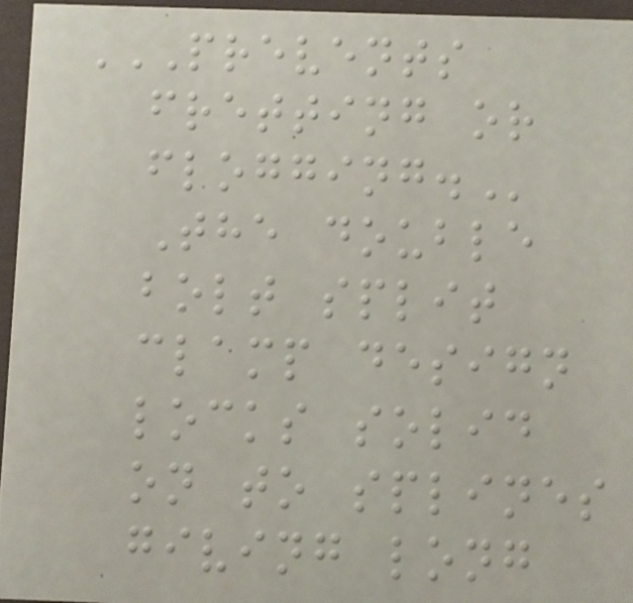PREVENTS
FRETTING OR
FLOGGING.
The double
bolt split
clamp design
locks solid
on to splines
giving long
